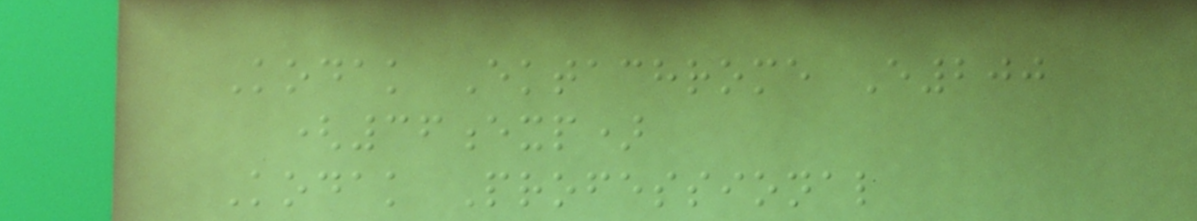Kodak Ektachrome E200
(36exp)
Kodak Professional
